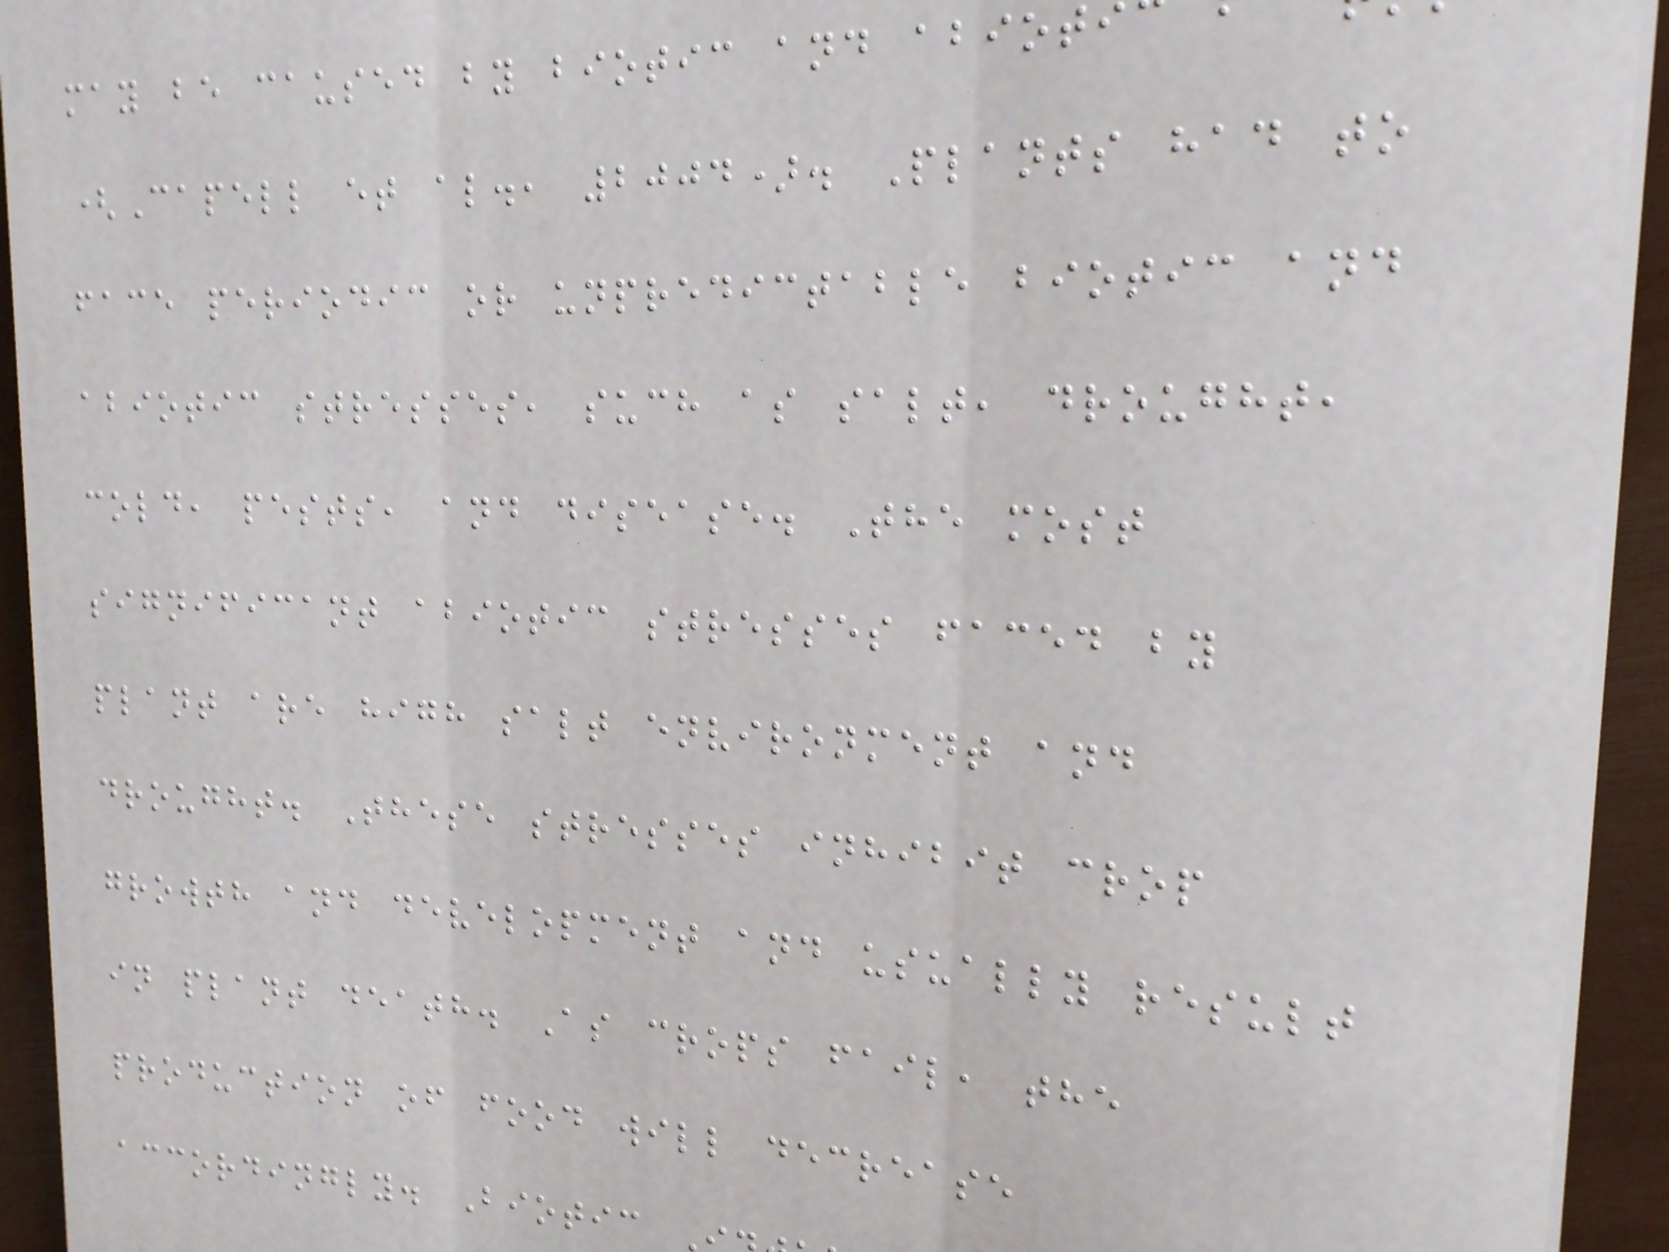may be caused by biotic and abioti
(Capell et al., 2004). Plants had to
face periodic or unpredictable biotic and
abiotic stresses, such as salt, drought,
cold, pests, and disease. The most
significant abiotic stresses faced by
plant are high salt environment and
drought. These stresses inhibit crop
growth and development and usually result
in plant death. As crops fail, the
production of food will decrease
accordingly. Biotic
